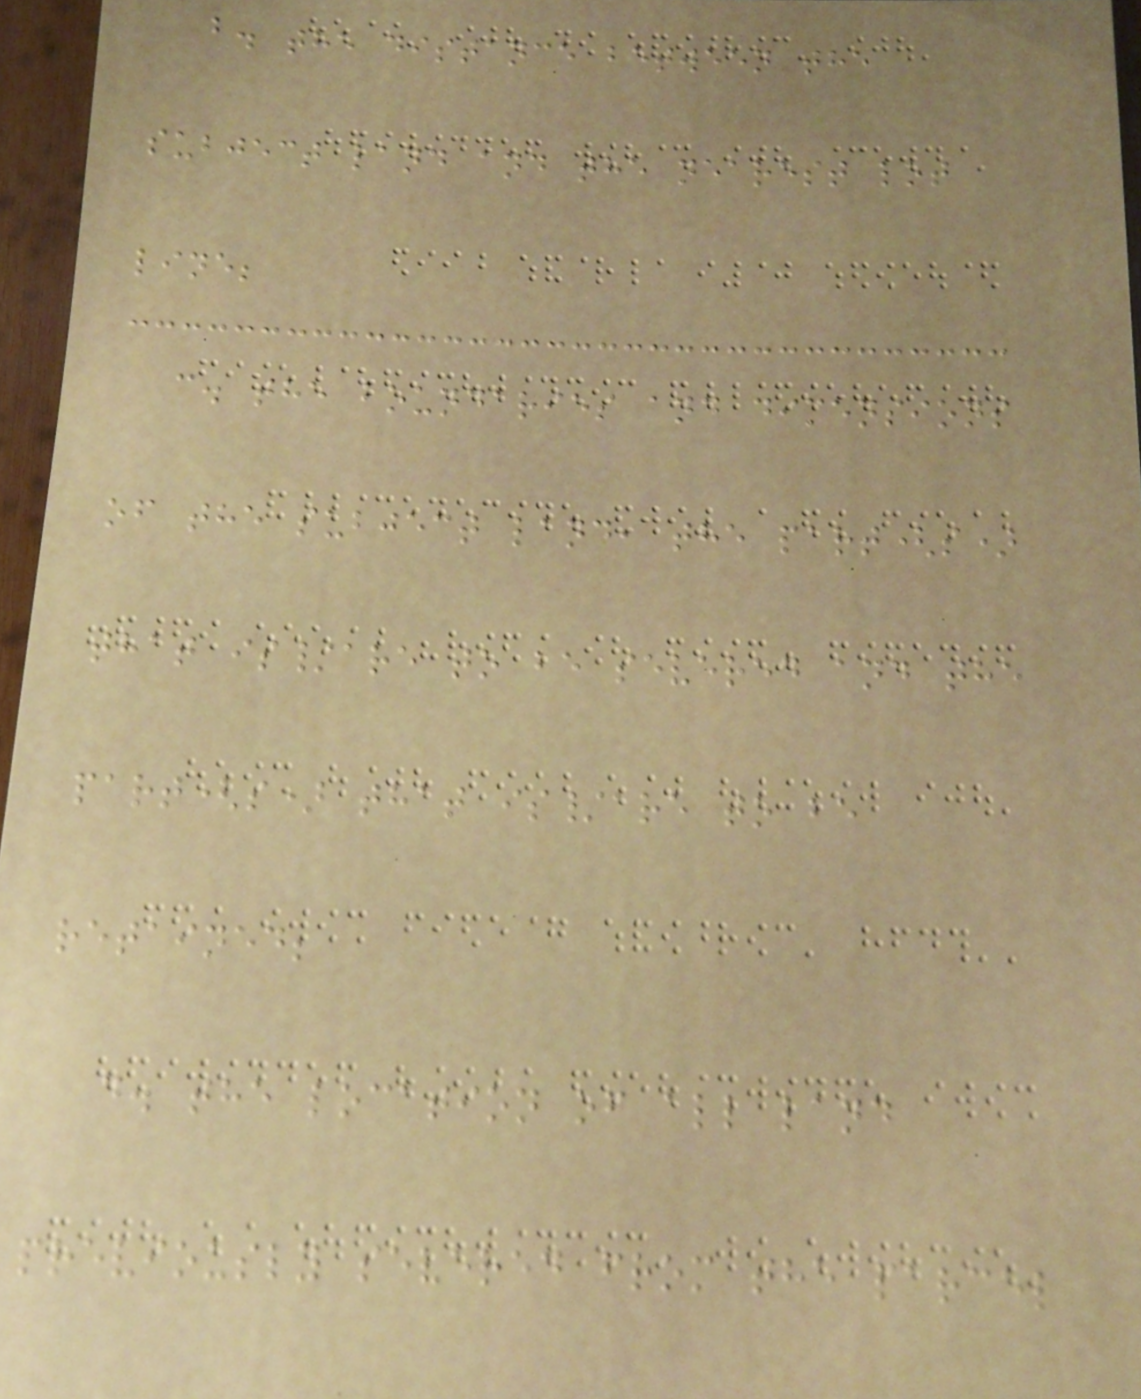b. the distance between the
subject land and the nearest lot
line;
c. the boundaries and dimensions
of the subject land, the part(s)
that is/are to be severed and the
part(s) that is/are to be
retained;
d. the location of all land
previously severed from the parcel
